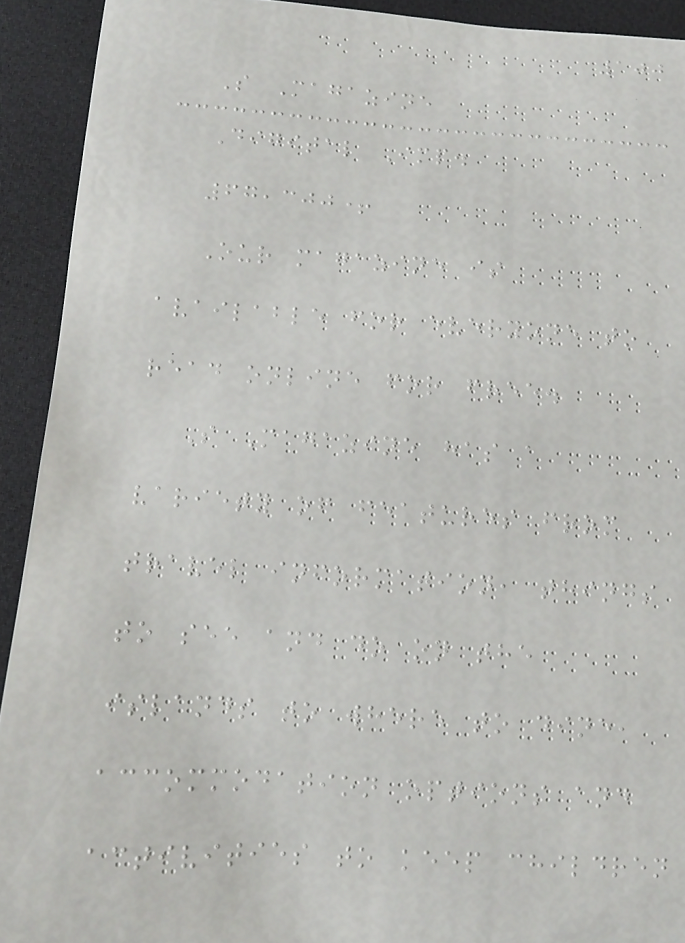100
S Magazine
Digital Imp.
67,300+
Our magazine is
available for everyone to
read online for free.
S Magazine has a
variety of features from
travel information, things
to see and do on the
islands to where to dine,
accommodation options and
activities to keep children
